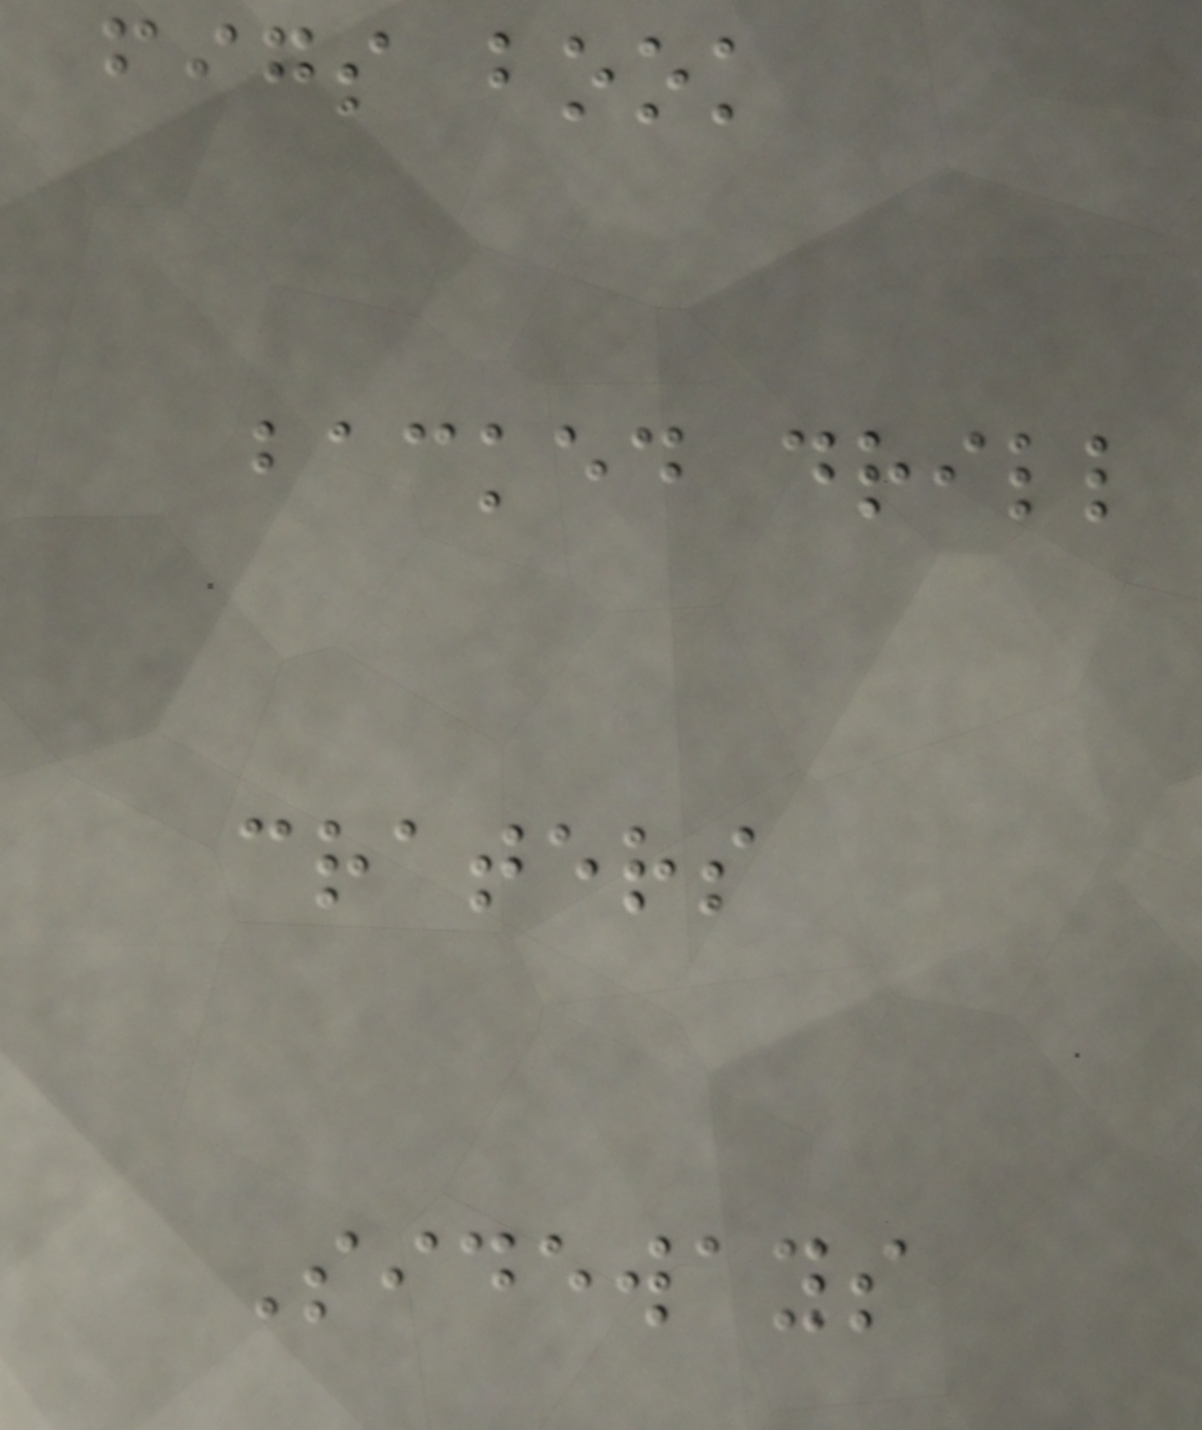figs book
backed drill
craters
Sideways
